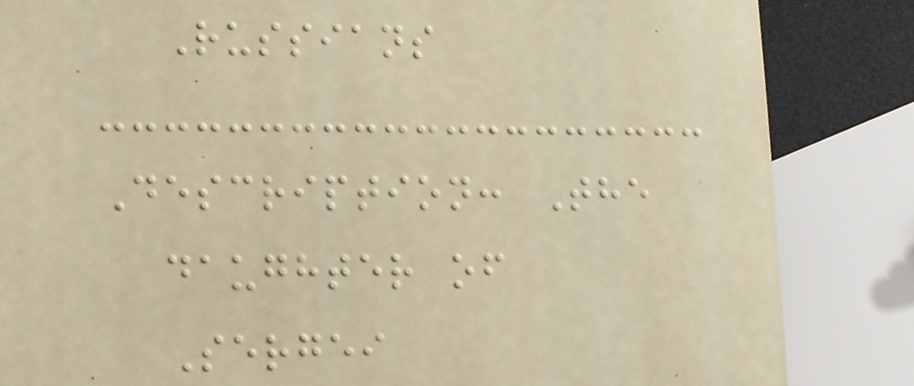Russians
Description: The
daughter of
Sergei
